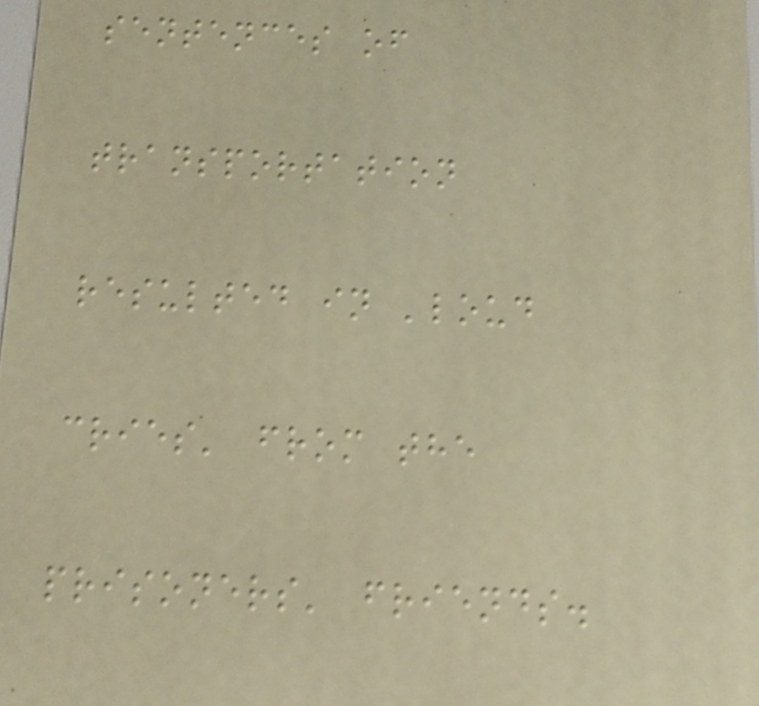sentences of
transportation
resulted in 'loud
cries' from the
prisoners' friends.
